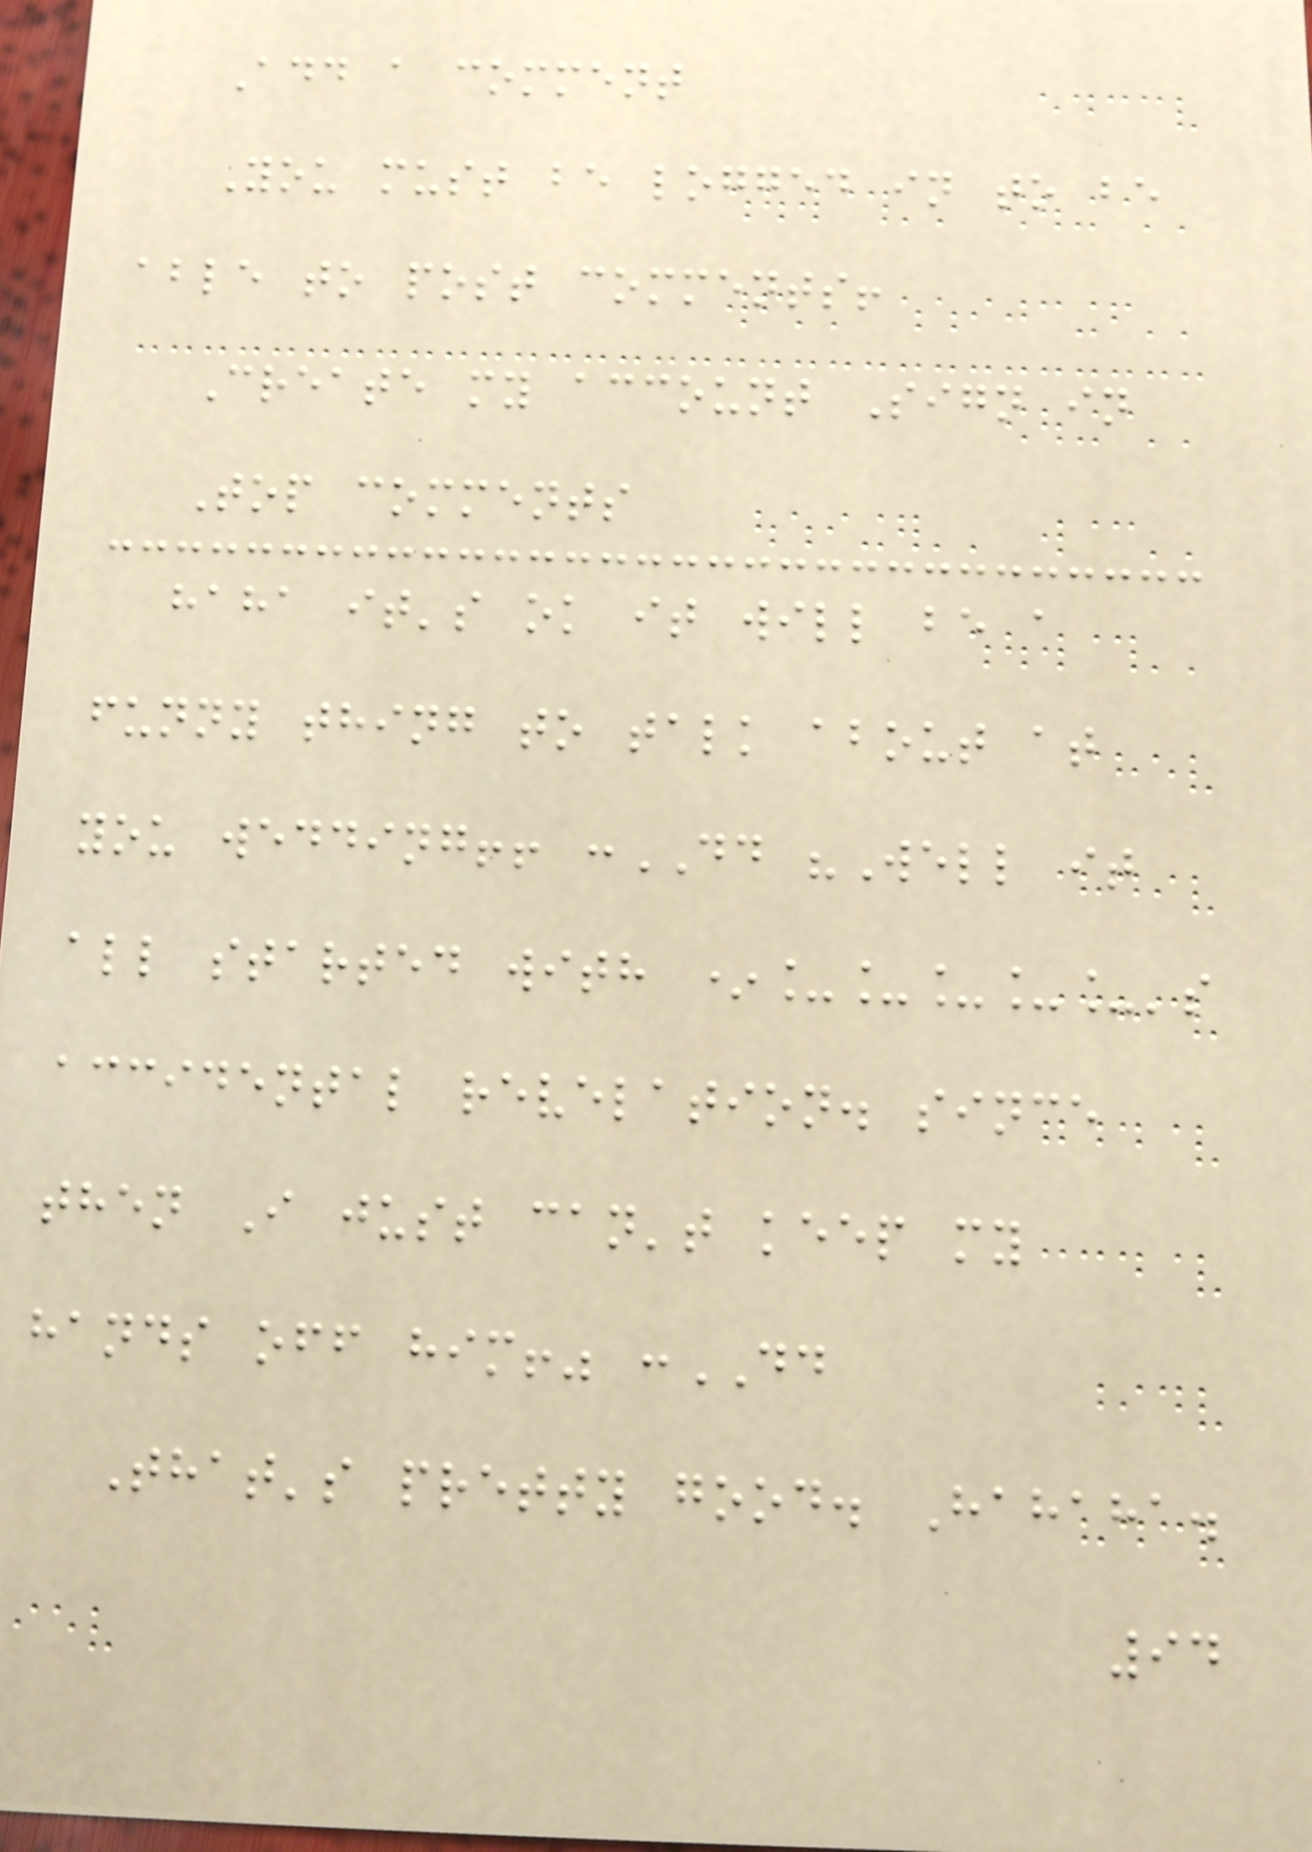Add a comment
You must be logged in to be
able to post comments!
Create my account Sign in
Top comments
haha it's ok it will be a
funny thing to talk about at
you wedding!! :DD "Well it
all started with *_____'s
accidental revelation. since
then I just can't keep my
hands off him!" :DD
That's pretty good. Hahaha.
94
